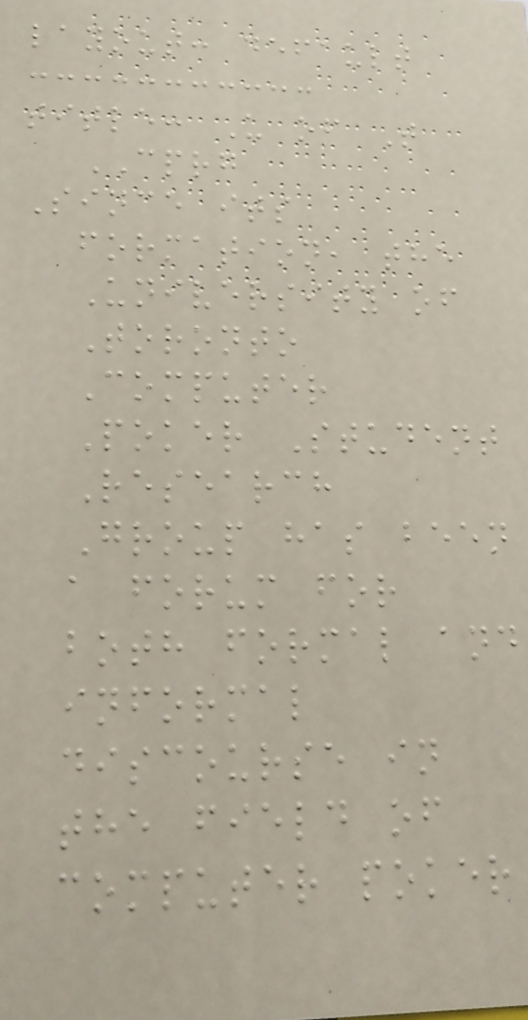layout: default
title: U of T
CPRG
Since its
formation, the
University of
Toronto
Computer
Poker Student
Research
Group has been
a forum for
both formal and
informal
discourse in
the field of
computer poker
